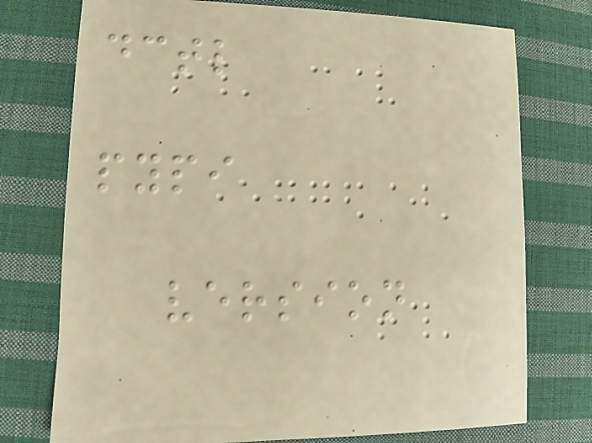dctl
pypi
version
